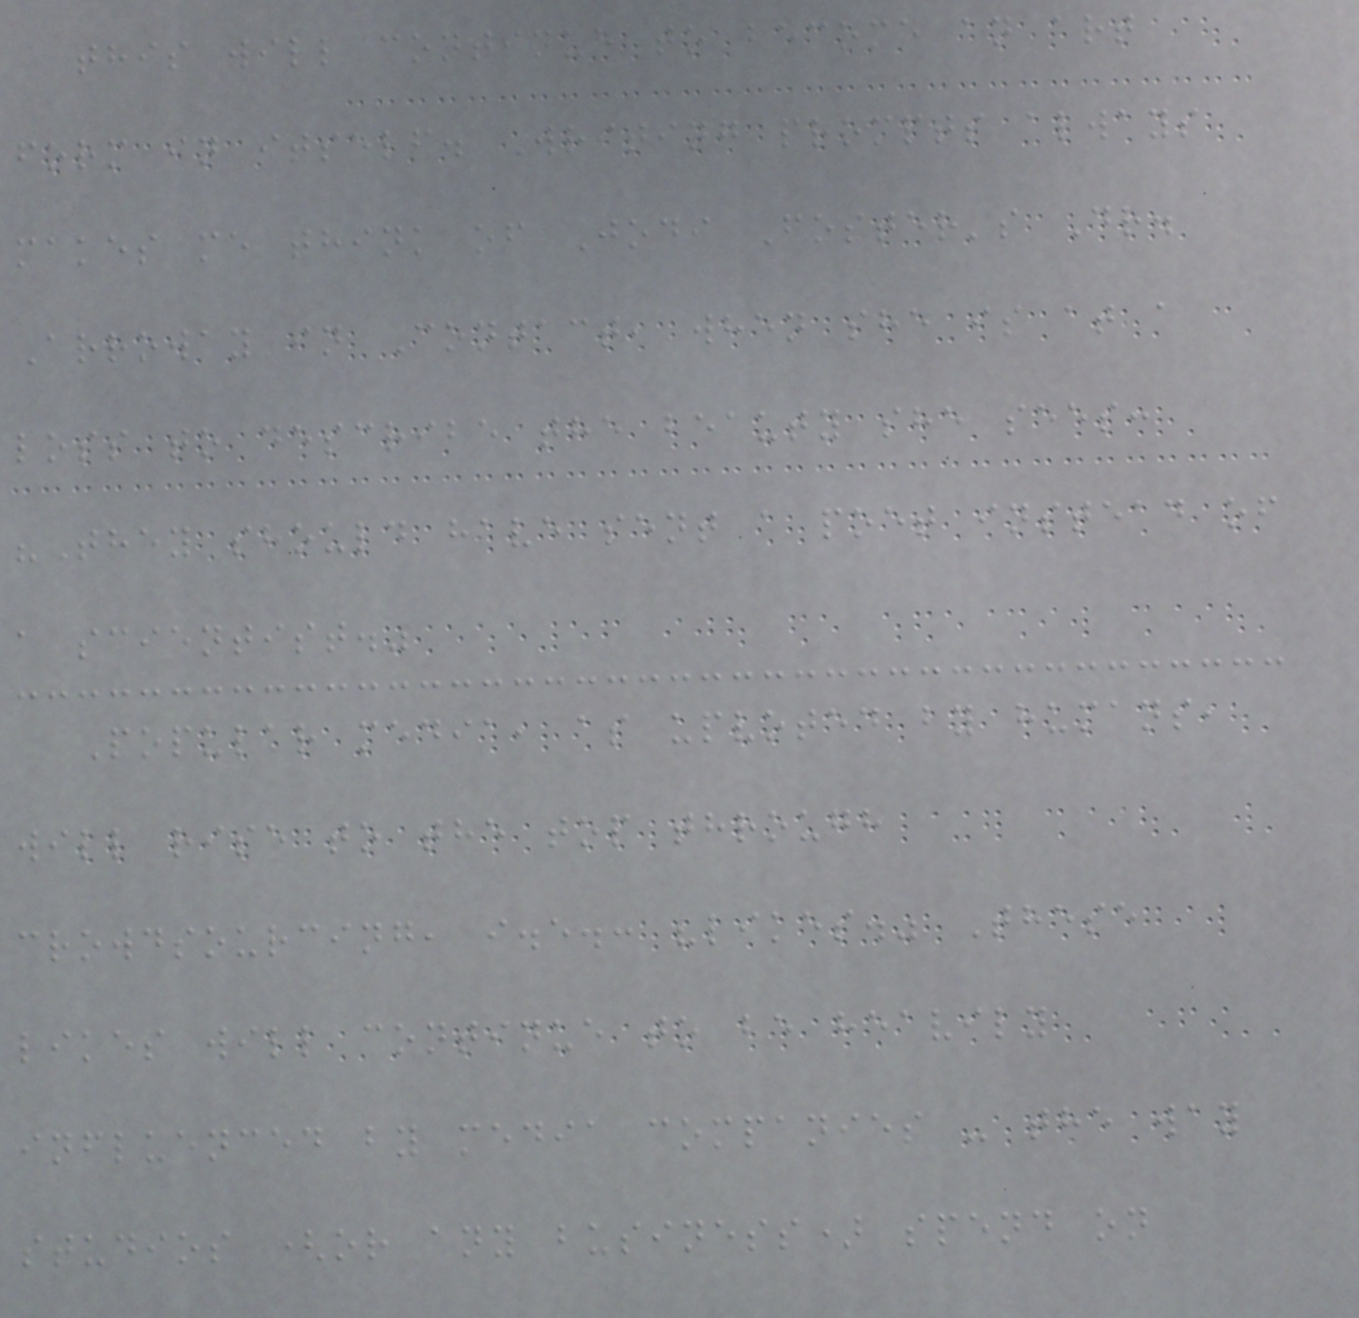this will continue to become an art
form in itself. Writing prompts always
makes me think of Jodi Foster's Dr.
Arroway in Contact, when she is at a
loss to describe the beauty she sees:
"They should have sent a poet instead of
a scientist."
Popular media, as upvoted by humans,
will rise to the top through
crowdsourcing, i.e.: "likes." These
likes will continue to be heavily
influenced by media companies - the way
studios (or any business) spend on
